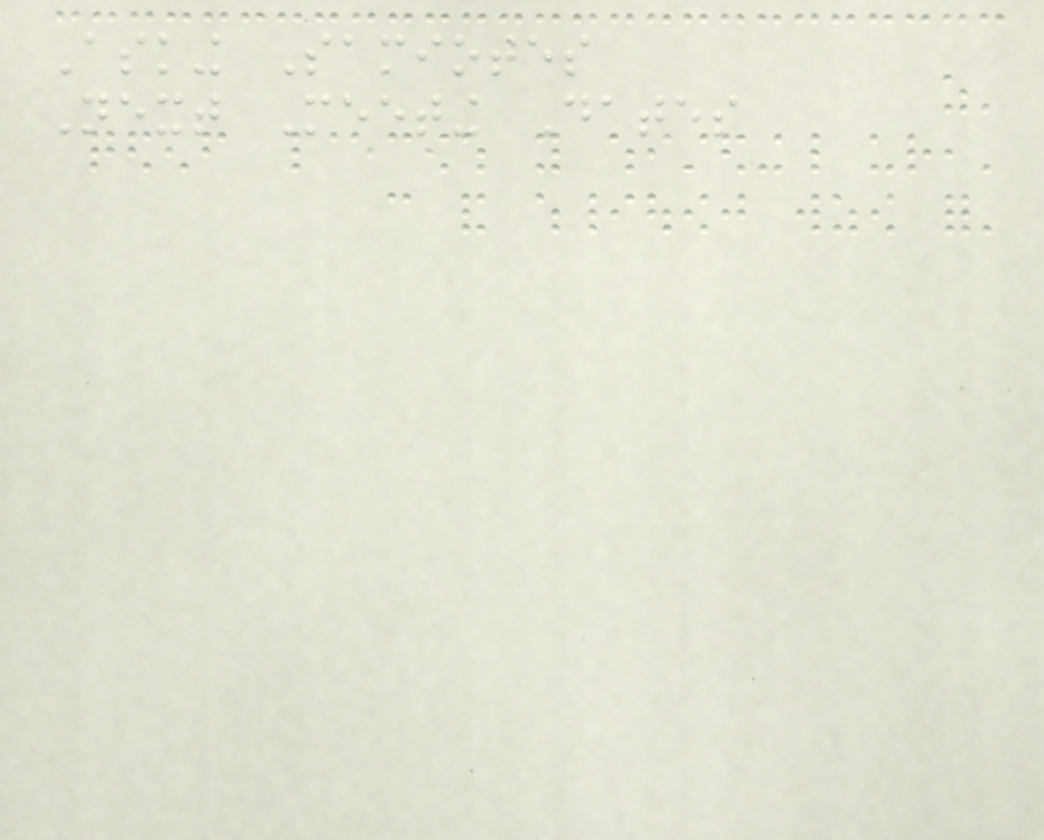Asking Samiotes
Next Meeting Dates
